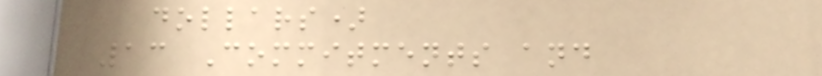dollars)
13 Commitments and
